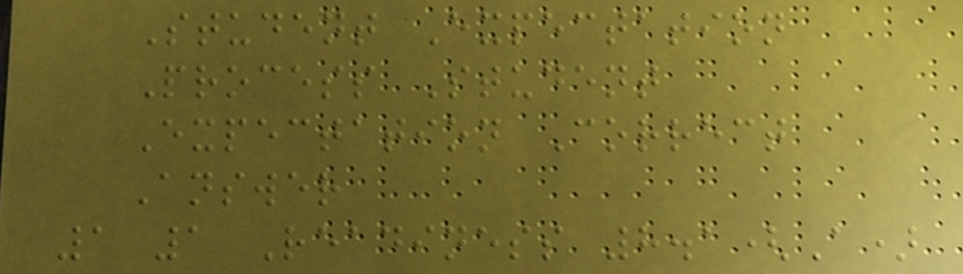Student Expectation
Process Student
Expectation Correct
Answer
1 1 Readiness 8.1(A)
